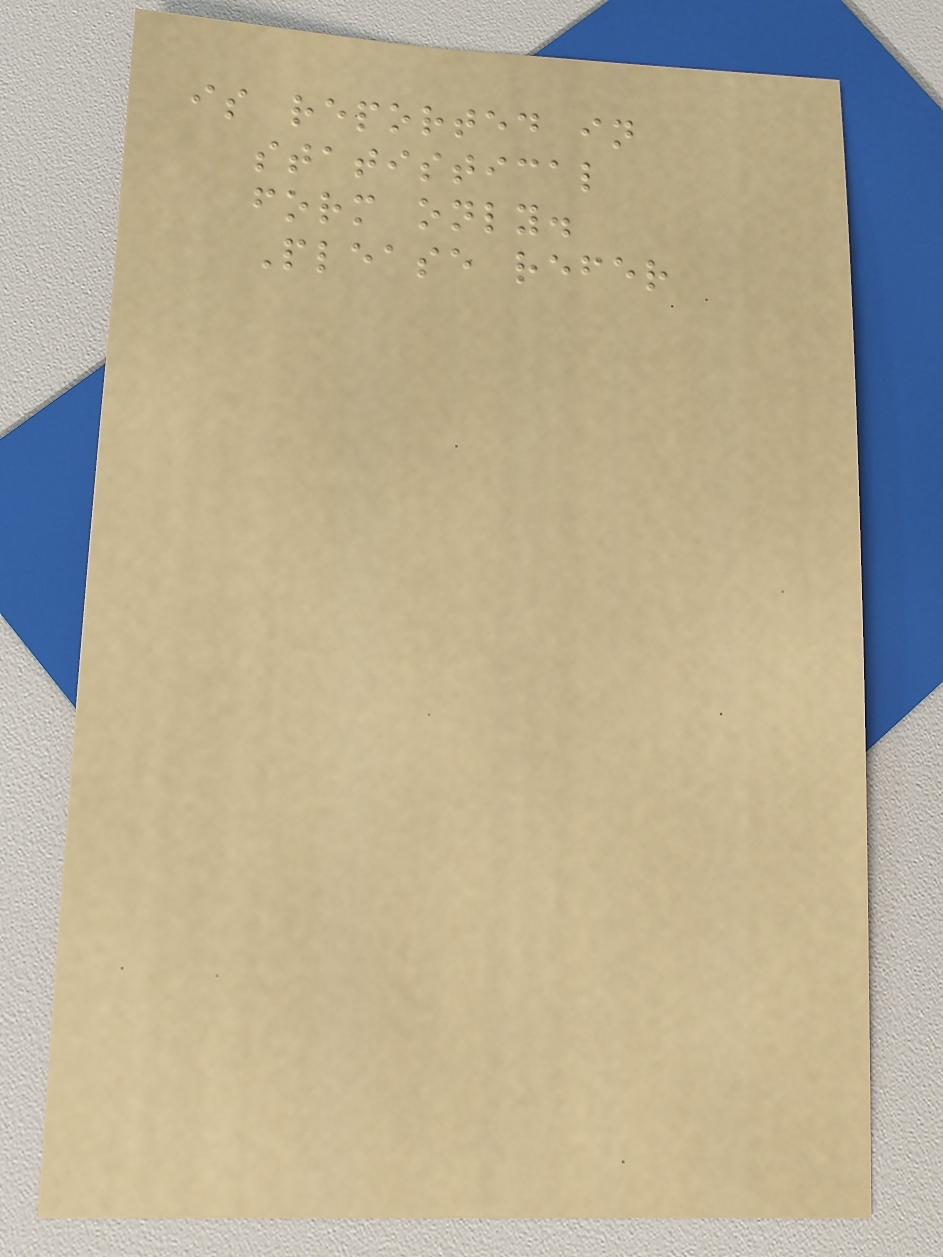is reported in
statistical
form only.
Please refer
